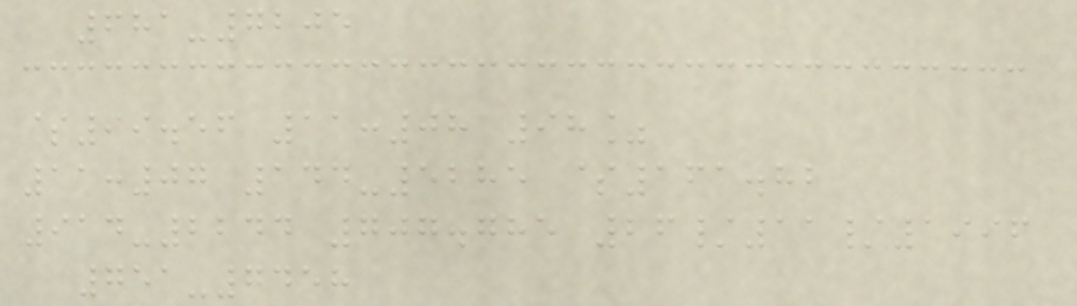681-7205
$99.56 11:08 98%
11:07 144-5285 $161.82
914-2244 707.785 26/11/1996
751-7458
